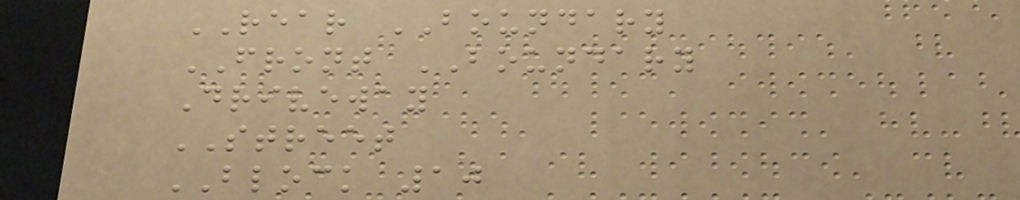REAR BOUNDARY
FRONT BOUNDARY
Driveway
STREET
BLOCK 10
